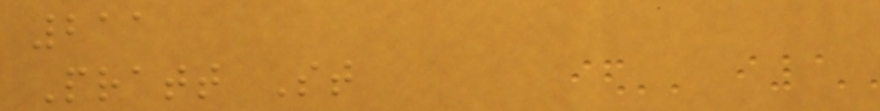211
Pratt St
